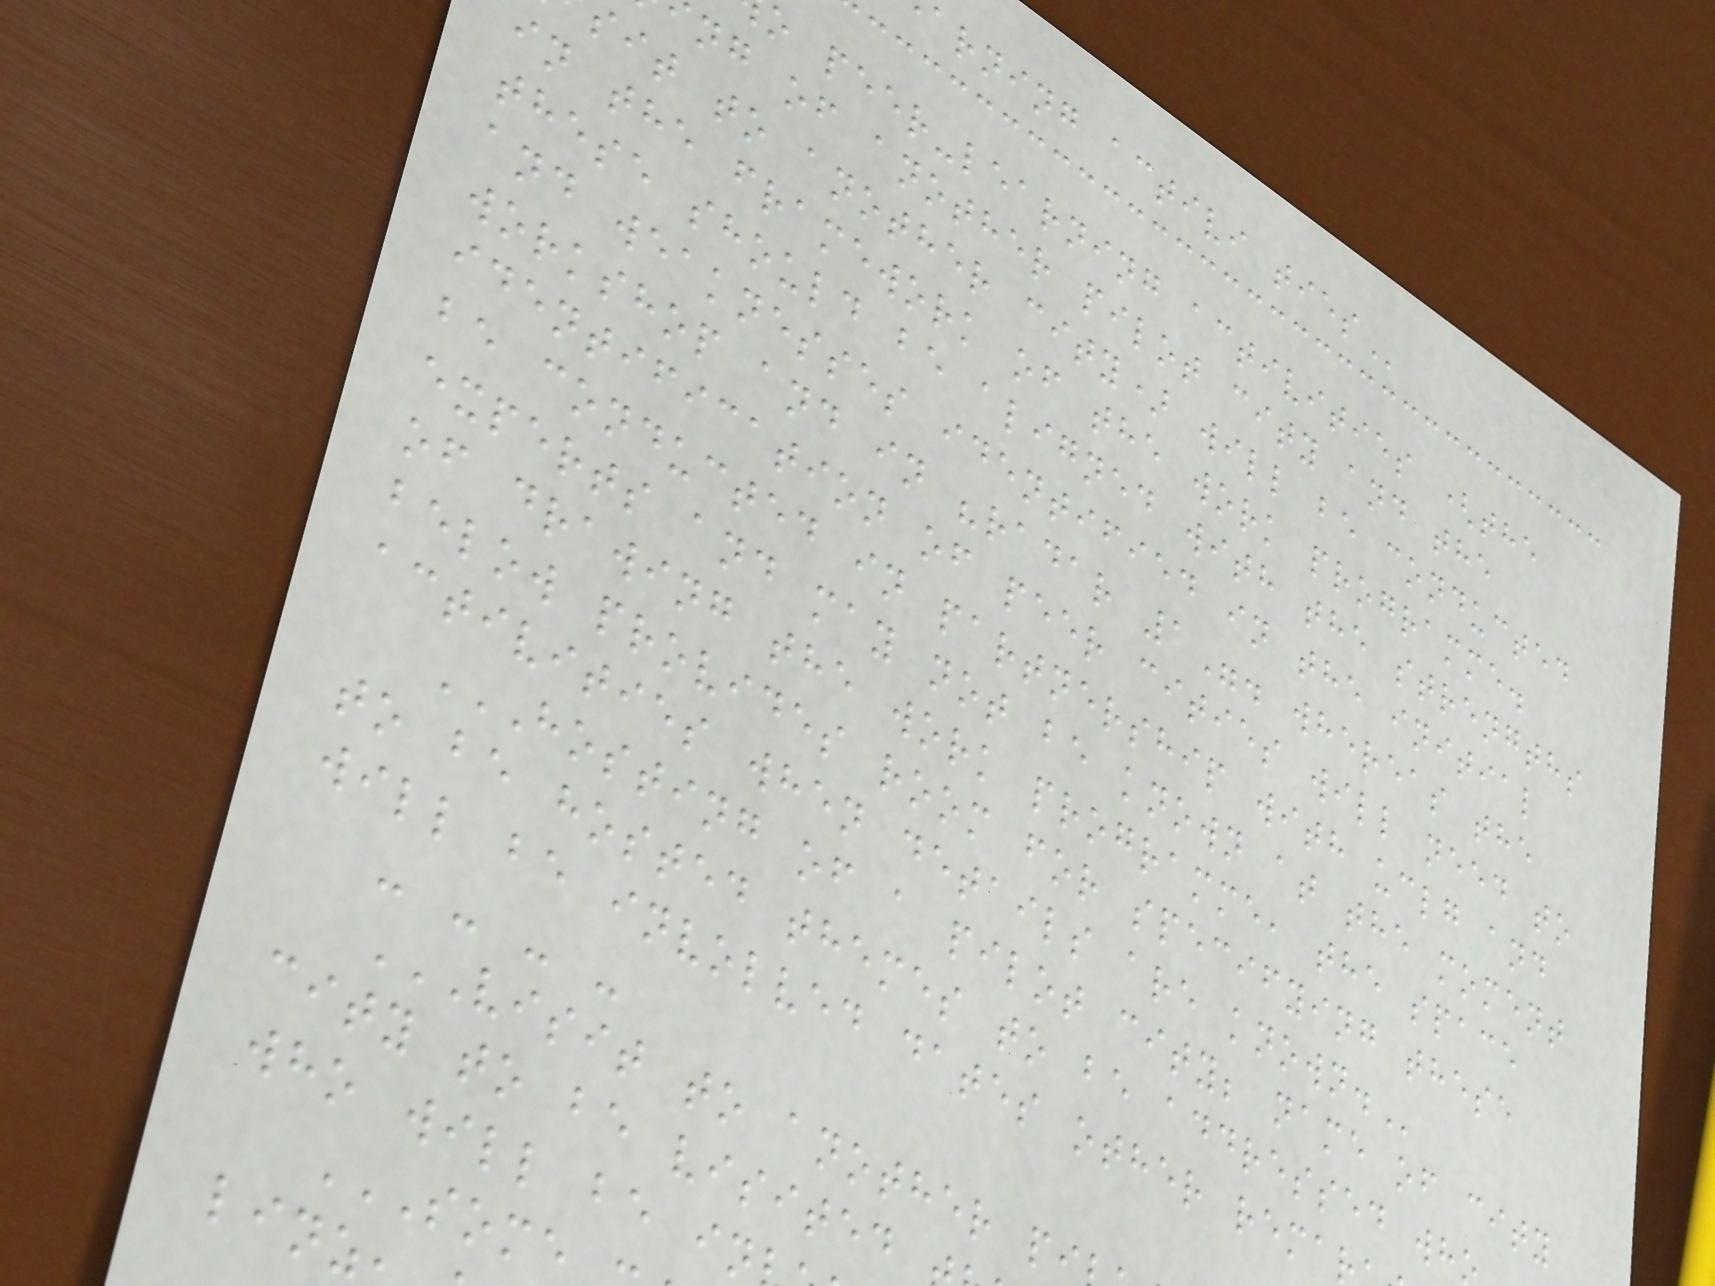arning activi
o peer-learning activities (the
ng of another pilot city and the
sit to another city) will be conducted
in the framework of the work programme.
these should be aligned with the strengths
and weaknesses identified in the initial
workshop and in "radar 1". whereas the
identification of peer cities will need to
be conducted in partnership with uclg and
experts and may not be known at the moment
of drawing the work programme, the space
below provides room for specifying these
activities when details are
HOSTING OF A PILOT CITY; NAME OF CITY
to be hosted themes to be addressed
will be involved dates other
- - - -
city to be visited
who will be
